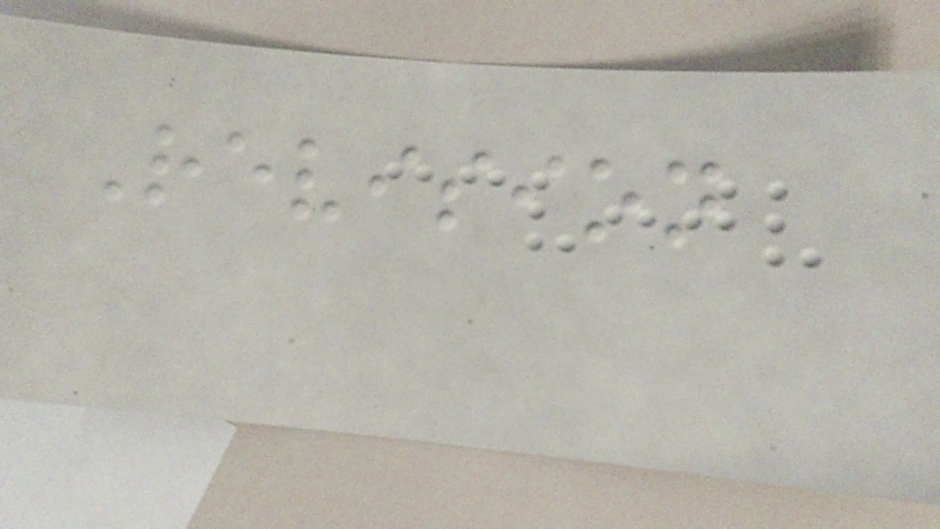Revision
